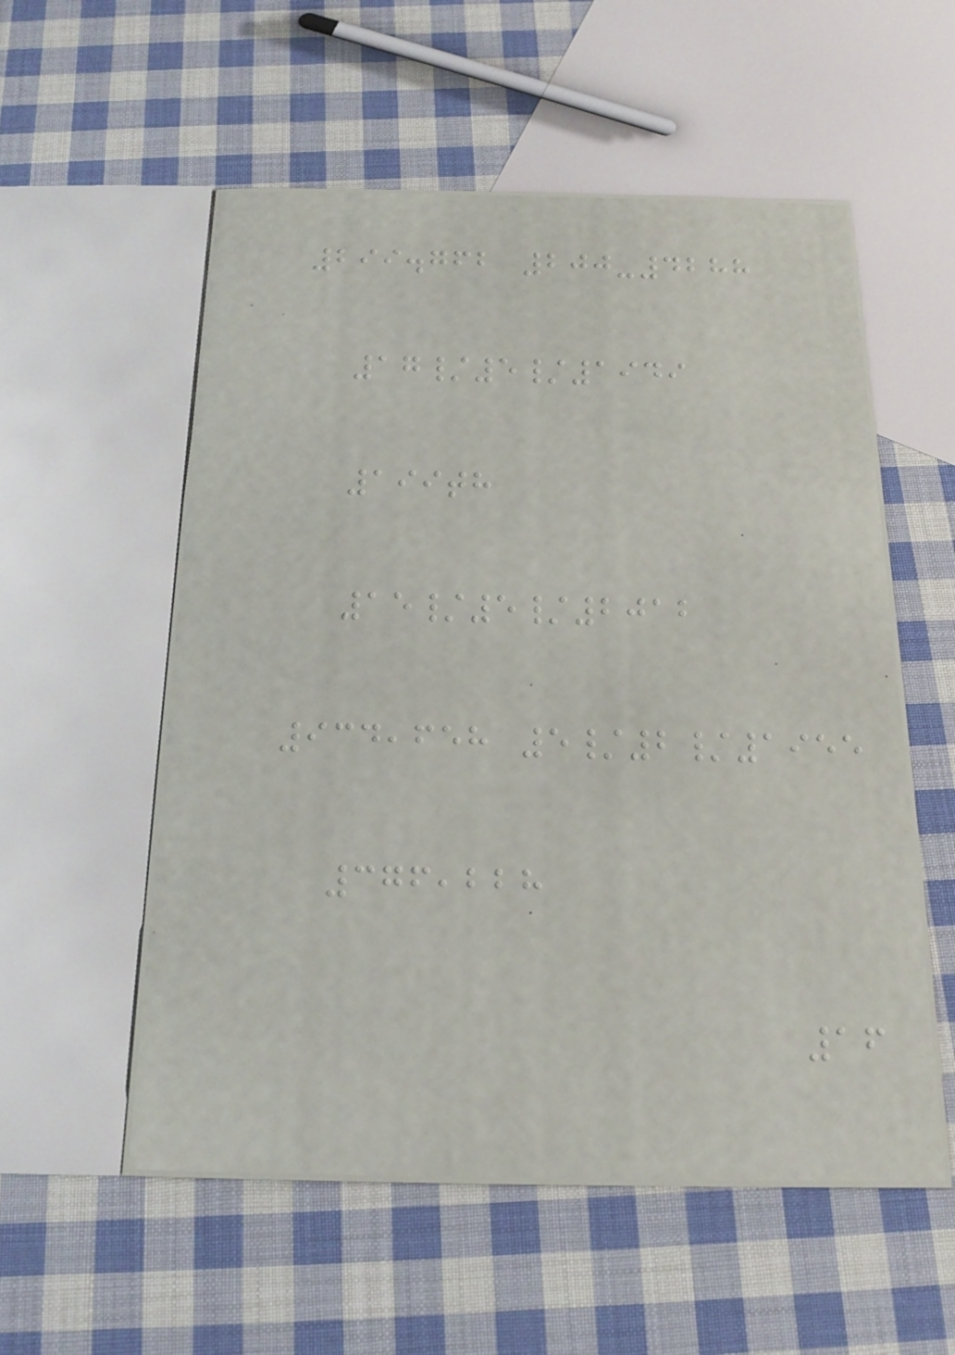299.762 200-4288
17/5/1949
199th
15/5/2012
934,658 5/2/1955
376,228
16
